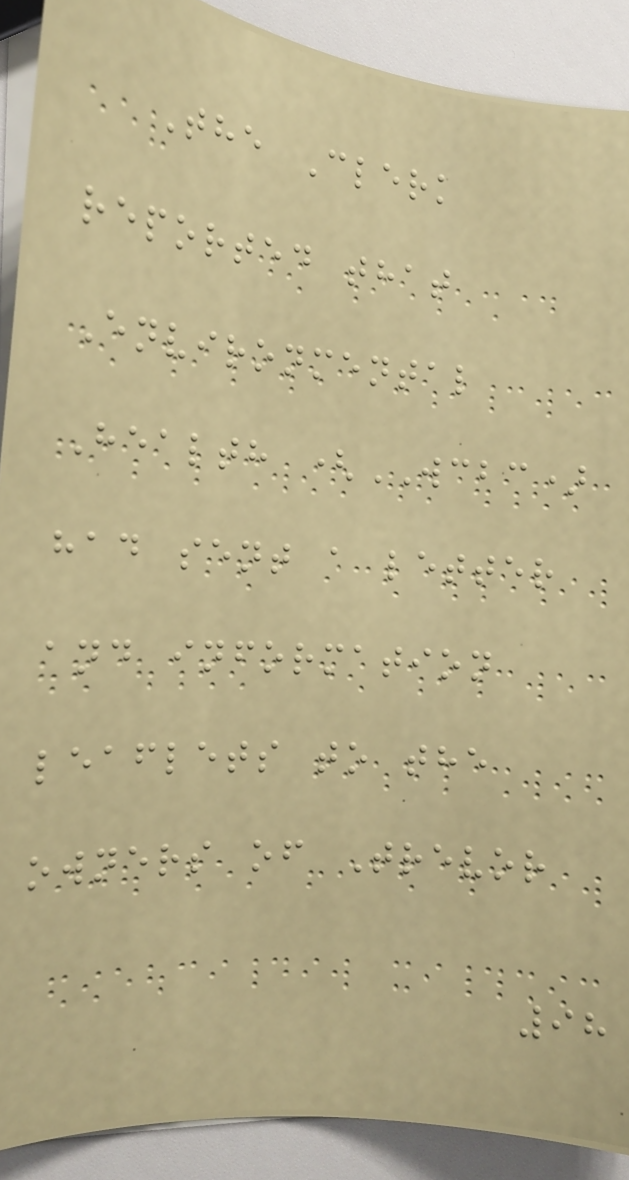The Clerk
reported that
Environmental
Health (WCBC)
had sent a letter
and information
leaflets to the
owners of Trevor
98
